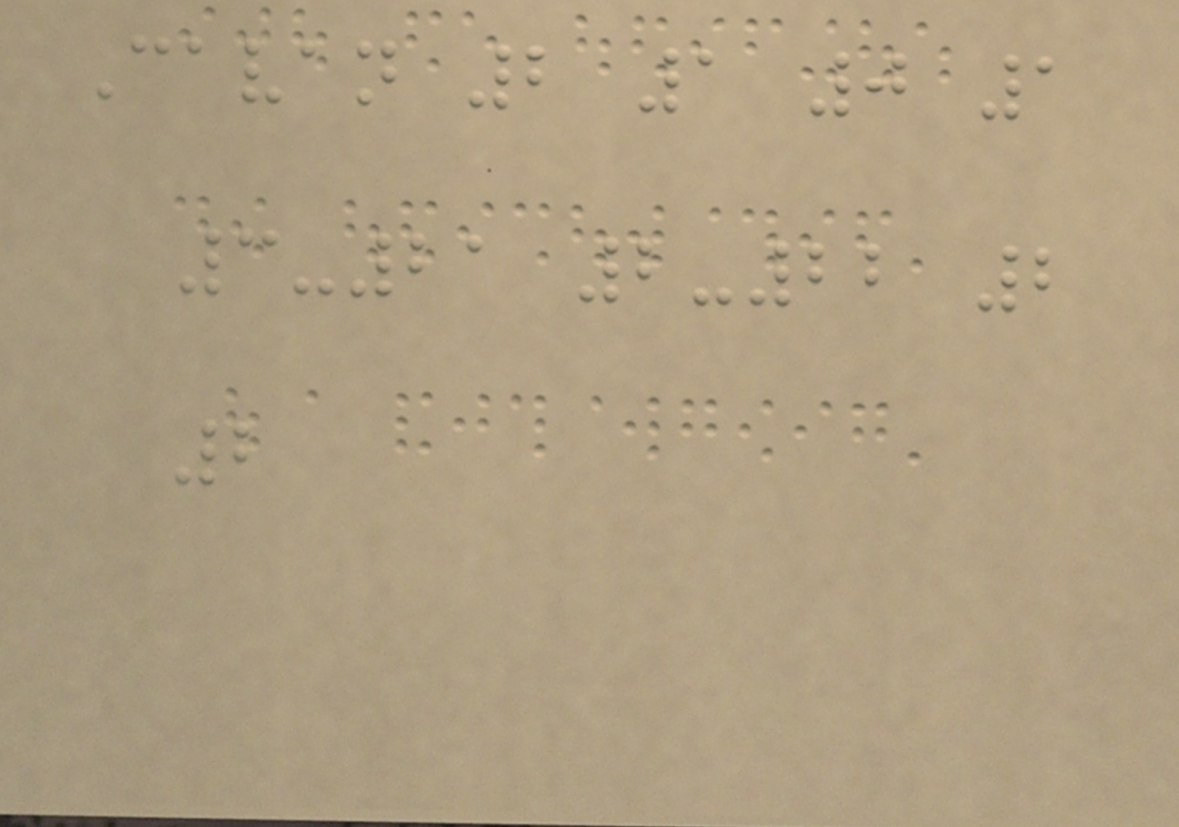Cavan 2 1 0 1
3-21 2-22 2
2
